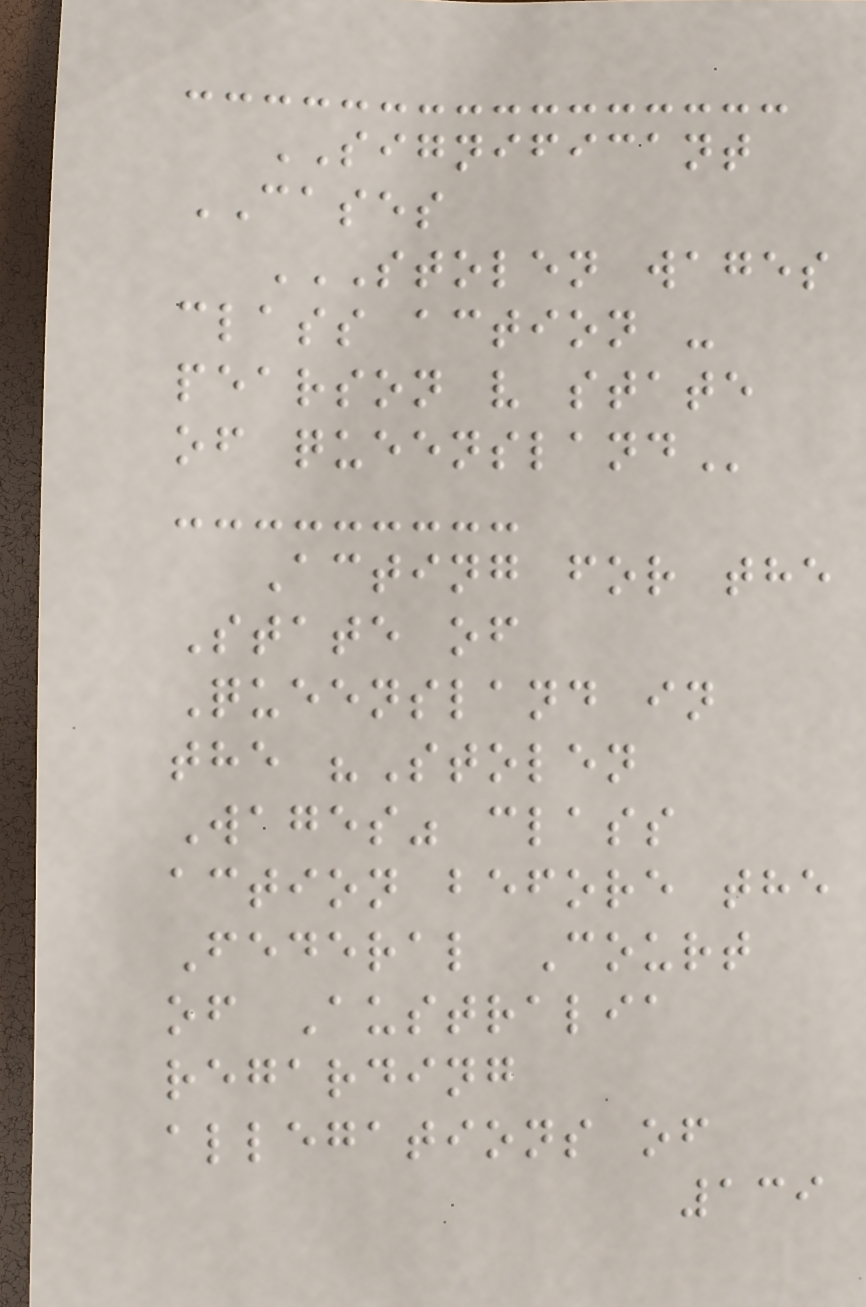SIGNIFICANT
CASES
STOLEN WAGES
CLASS ACTION -
PEARSON V STATE
OF QUEENSLAND
Acting for the
State of
Queensland in
the "Stolen
Wages" class
action before the
Federal Court
of Australia
regarding
allegations of
139
